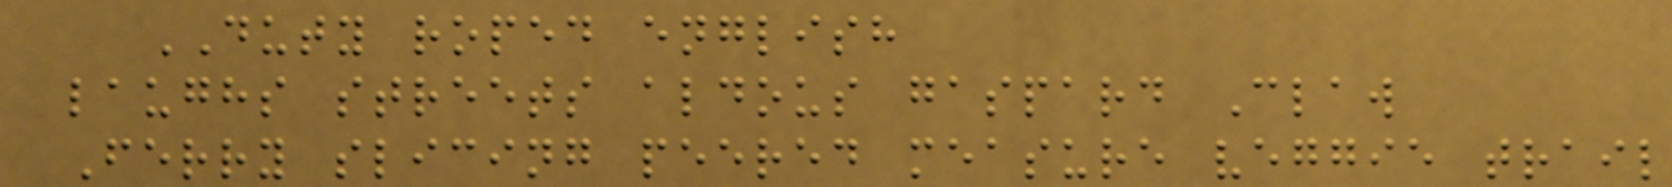DUTY roped english
laughs streets aldous gaspard Claw
Ferry slicing peered measure veggie trail
